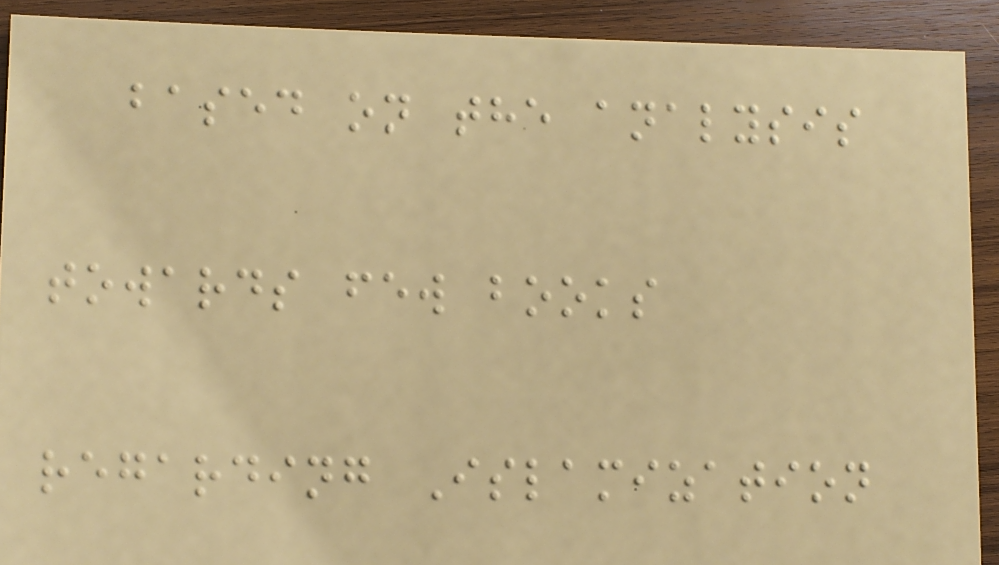based on the analysis
towards few books
regarding Islamization
